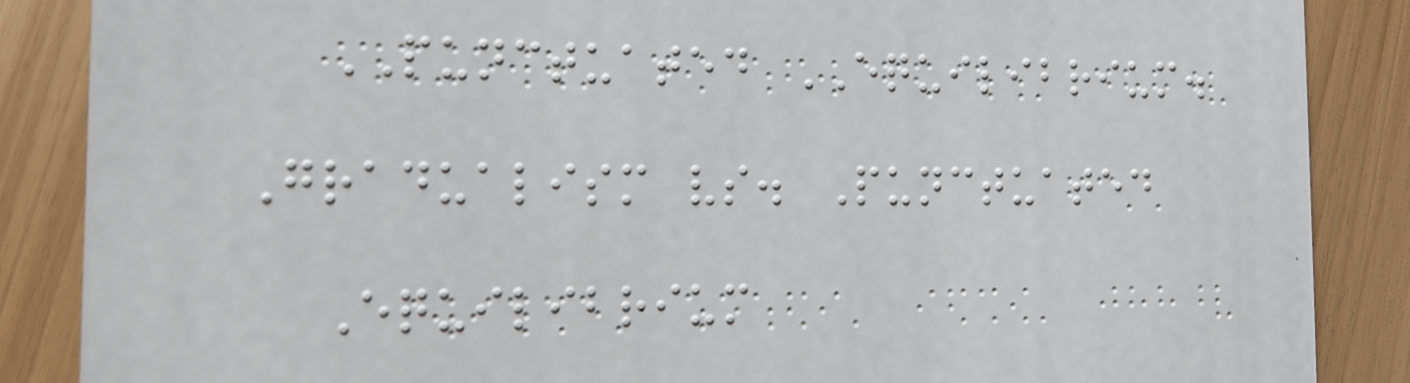PUNCTUATED EQUILIBRIUM.
Gradualism vs. Punctuated
Equilibrium
